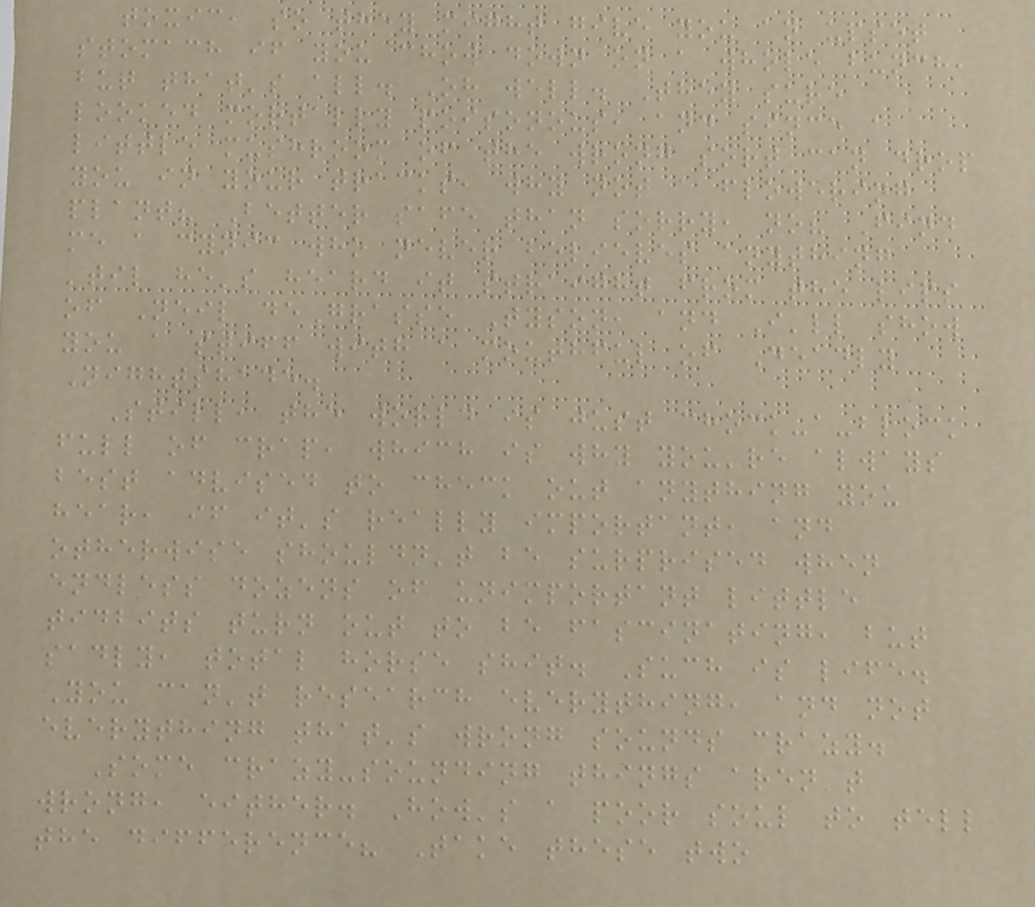toxic, so they might give you an upset
stomach if you chow down on a whole bunch,
but that's all. Oh well. They sure
looked mortally poisonous, and since a
little mushroom of the wrong sort can drop
you in your tracks, why not a flowering
plant? Better safe than sorry, no? Find
me a cynic who never believes anything
'til he's heard it straight from the lips
of Neil deGrasse Tyson, and I'll show
you a stiff with a mouthful of Deadly
Nightshade.
Still, the world is just chock-a-block
full of crap, which is why you're always
best advised to check out anything you
hear, if it's really important, and
otherwise shouldn't be surprised when
endless dozens of unimportant little
tidbits turn out to be fascinating, but
sadly, total horse shit. Such is life.
You can't research everything, and not
everything that's wrong sounds crazy.
Some crazy-sounding things aren't
wrong, either. How's a poor soul to tell
the difference? Take these two
